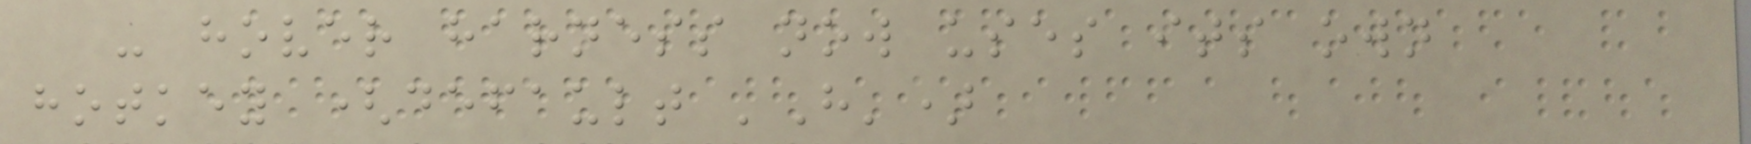- hover harness now uses its own
hotkey (default 'H')
